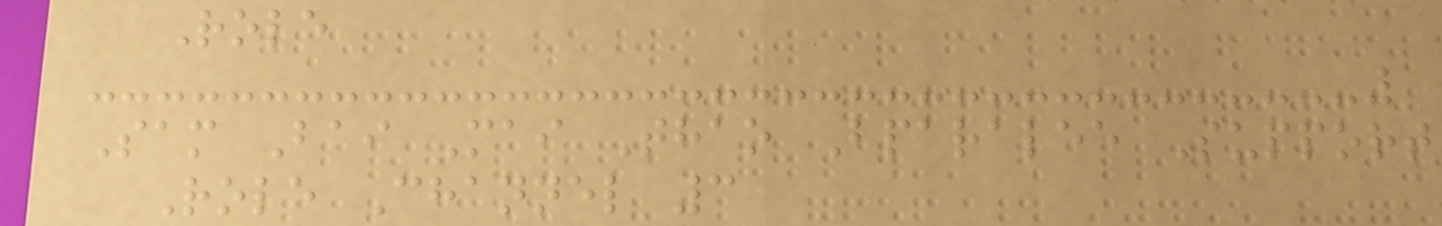Role
Sam Bai Mai Thao Bparalee Support
Role Channel 3
